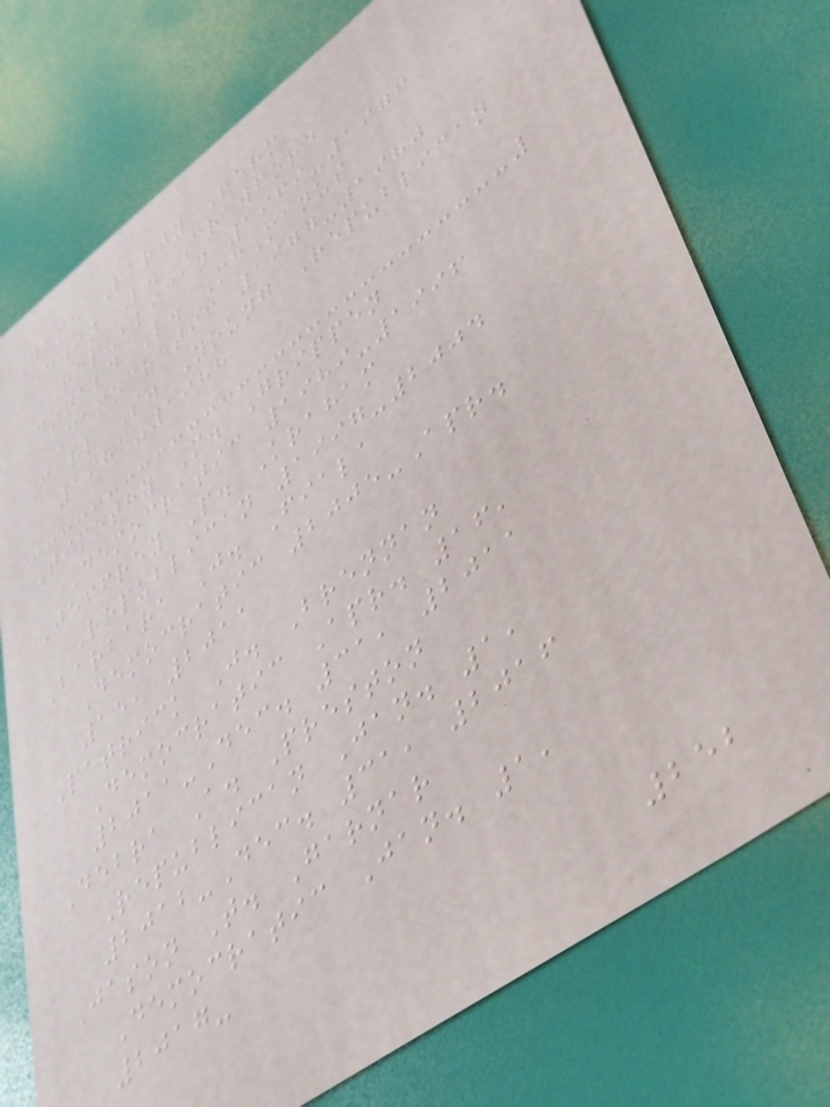Name Party Term
Edwin L. Crawford
Republican 1969-1976
Donald L. McManus
Democratic 1977-1980
Carl S. Young Republican
1981-1988
Timothy M. Grippen
Democratic 1989-1996
Jeffrey P. Kraham
Republican 1997-2004
Barbara J. Fiala
Democratic 2005-Apr.
15, 2011
Patrick J. Brennan
Democratic Apr. 16,
2011-Dec. 31, 2011
Debra A. Preston
Republican Jan. 1,
2012-Dec. 31, 2016
Jason T. Garnar
Democratic Jan. 1,
2017-
252
